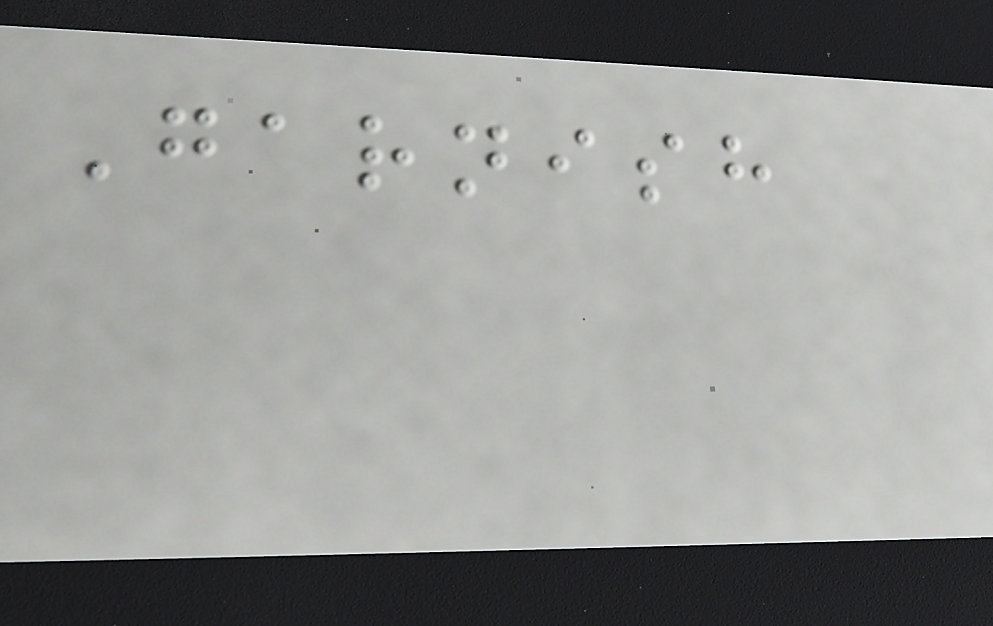Garnish
